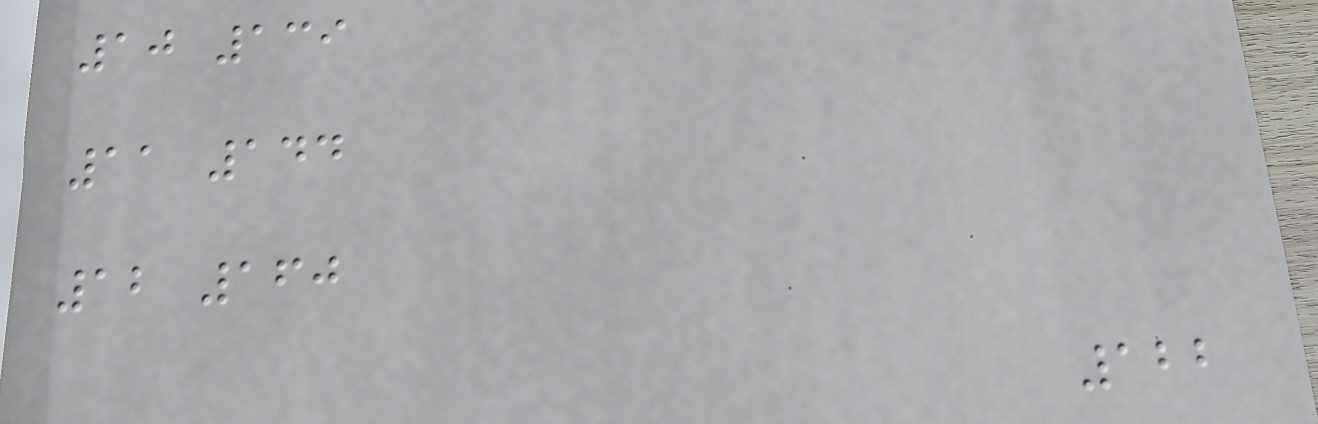10 139
11 144
12 160
122
